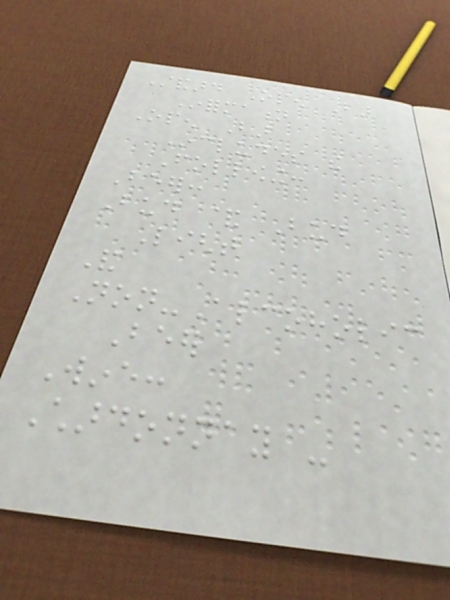Standard Open Bar
Information
Open Bar
Includes the
Following:
Beer:
Bud & Bud
Light
And
Non-Alcoholic
Beer
Wine:
Chardonnay -
